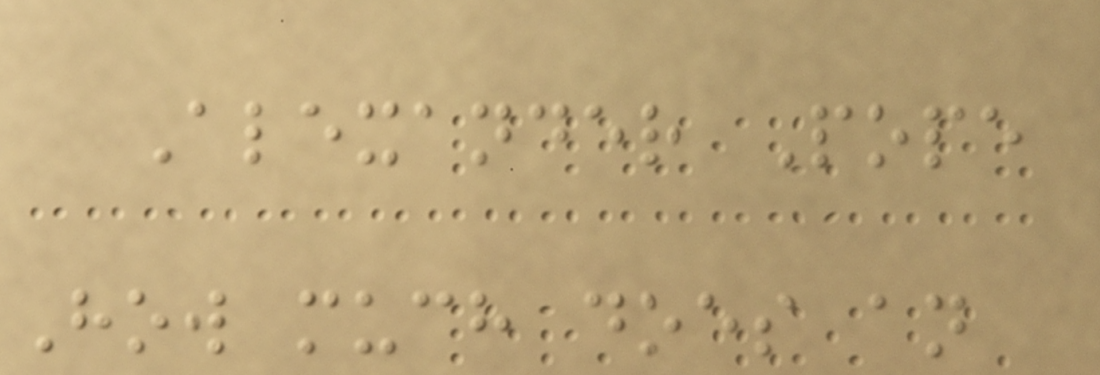Alexander Pope
How much does an
